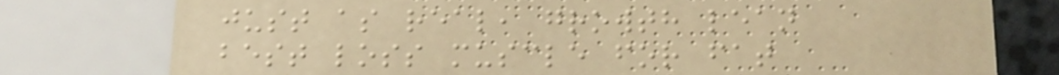just as real, growth lean
best loss muscle for fat
